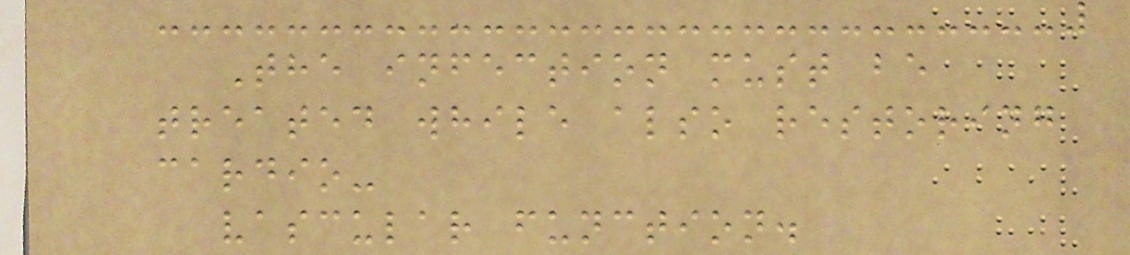The infection must be
treated while also restoring
cardio-
vascular function.
